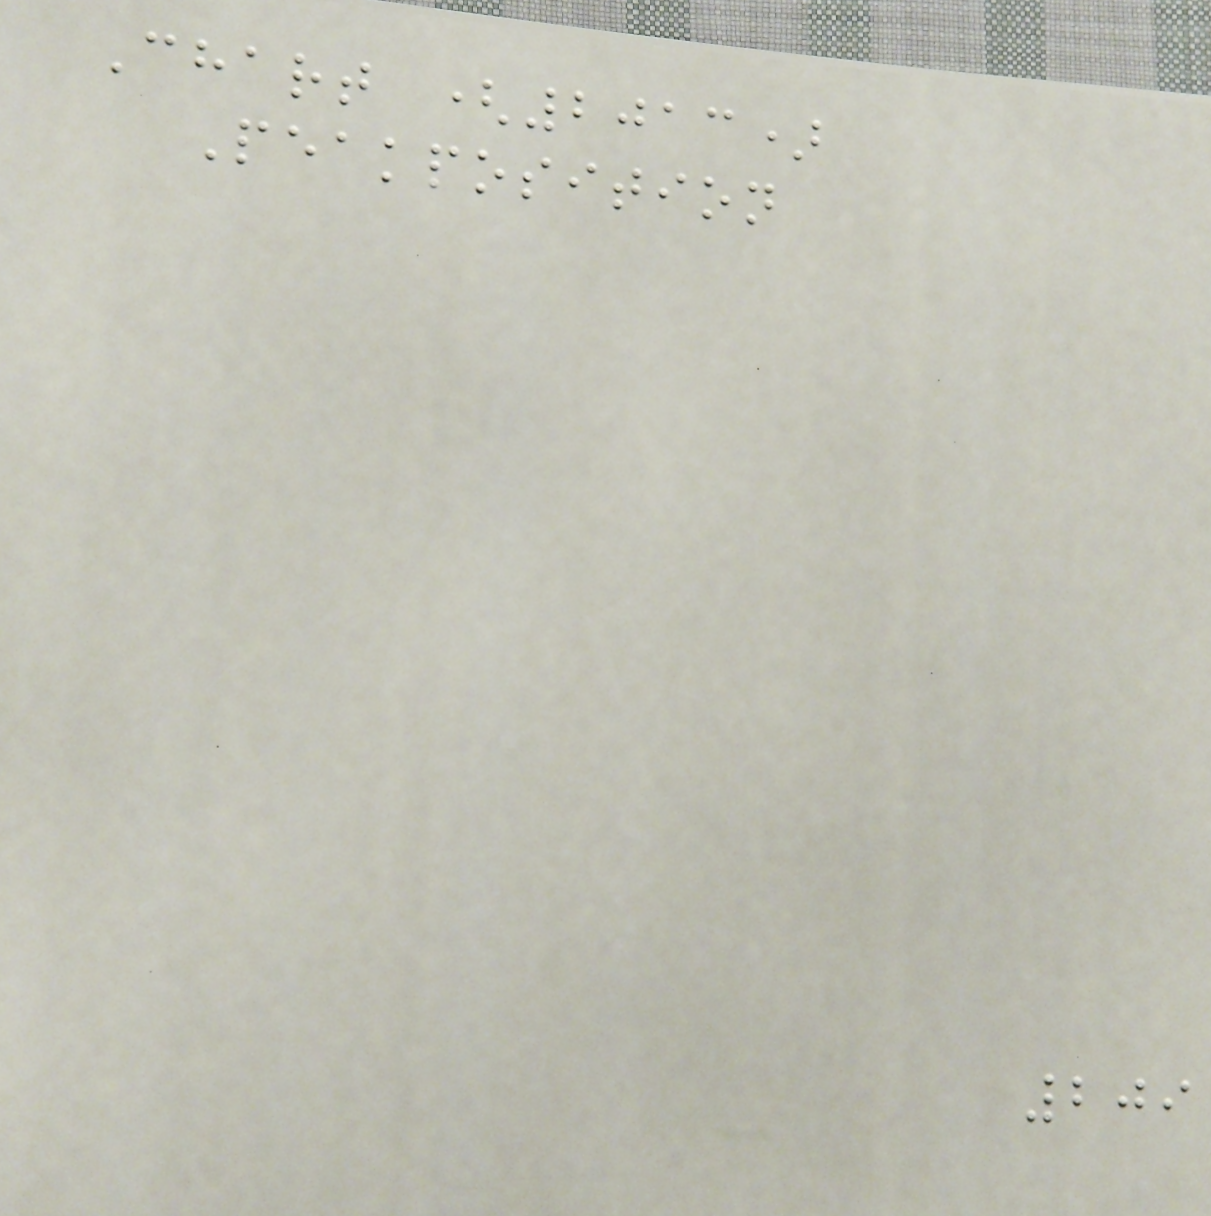Chart (2013)
Peakposition
209
